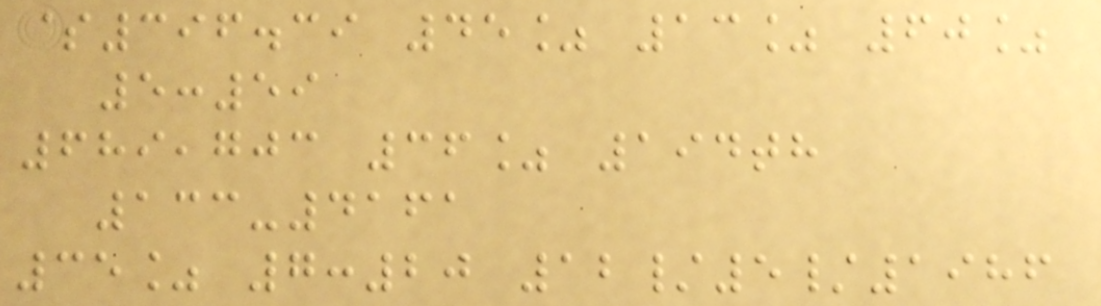$396.39 45% 13% 60%
5:59
689,703 36% 194th
133-4161
35% 7:20 12/5/1986
